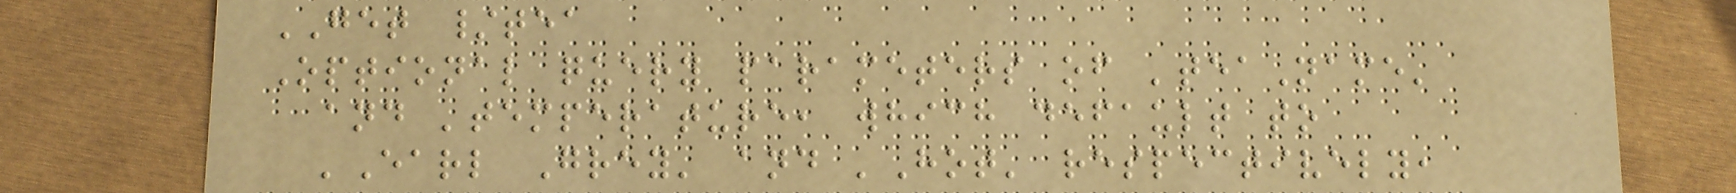GET /tea
Optional query parameters of 'teaName'
and 'temperature, which default to
'Earl Grey' and 'Hot' respectively,
